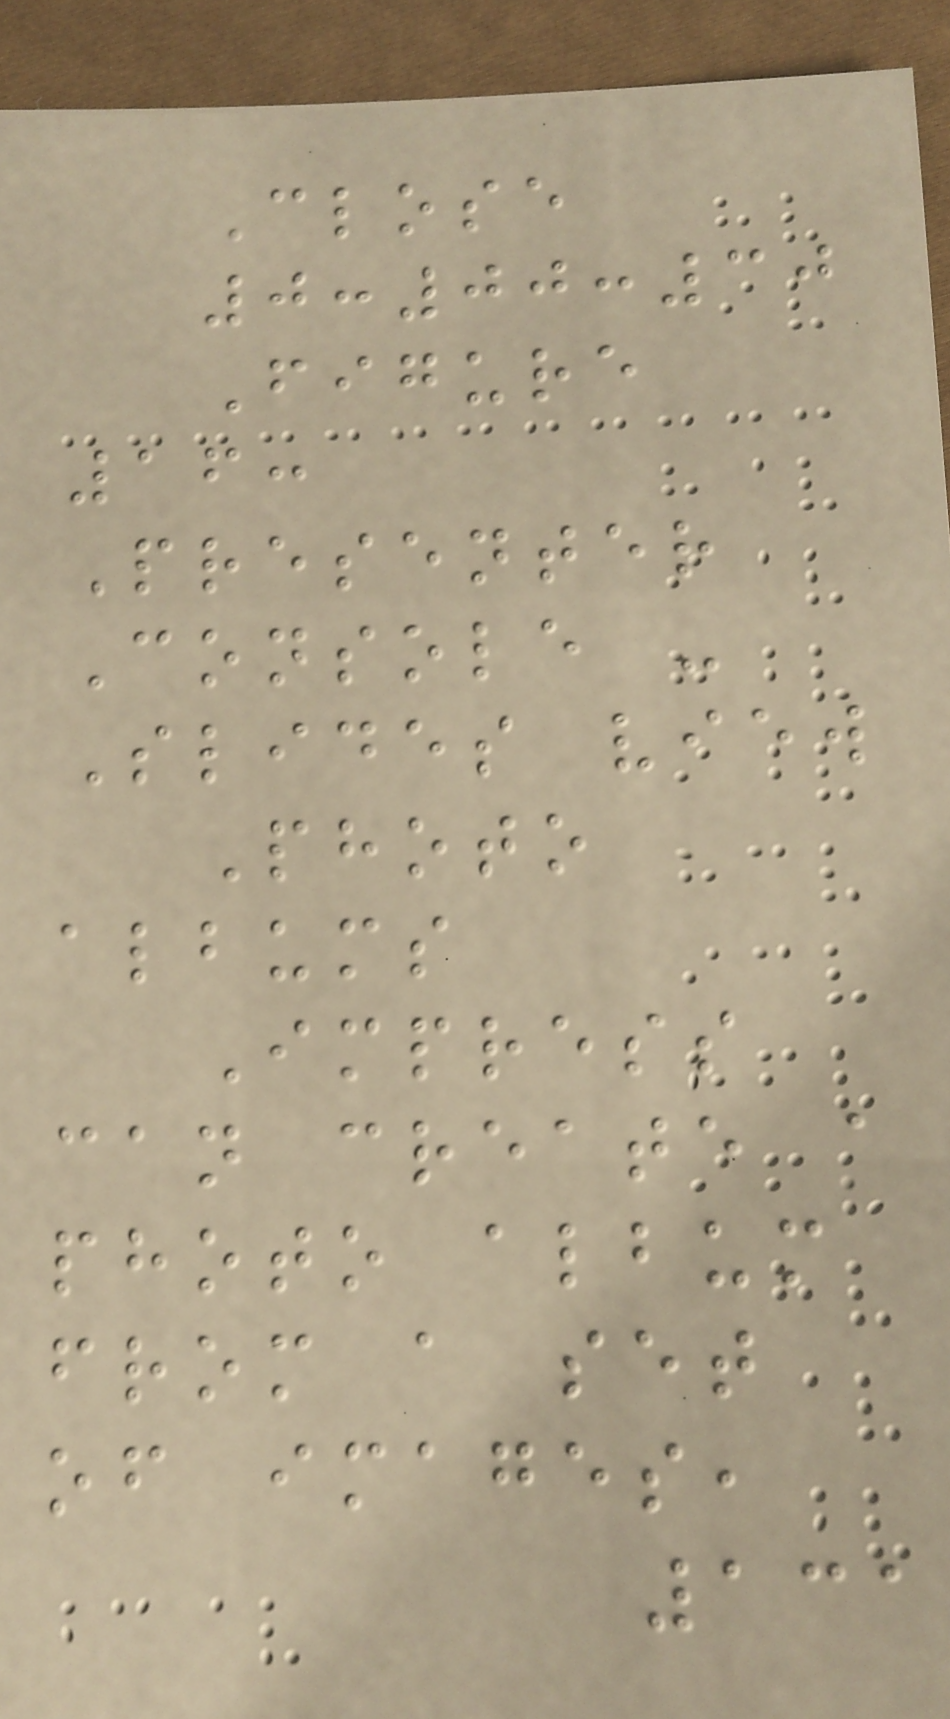Close
0:00:30
Figure
16:
Presenter
Console -
Slides view
Photo
albums
Impress
can create a
photo album
from a set
of images,
131
